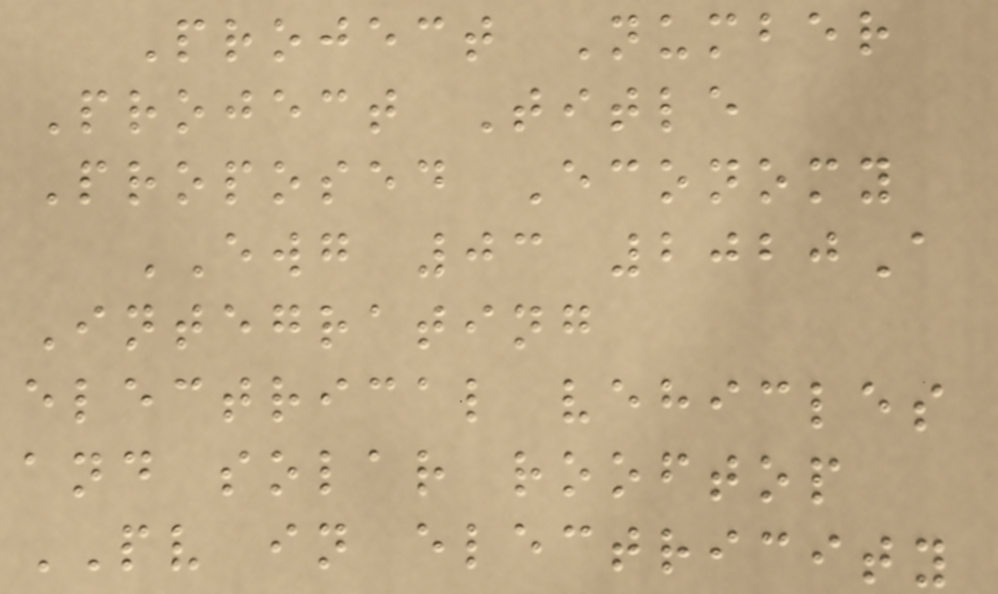Project Number
Project Title
Proposed Economy
EWG 03 2020A
Integrating
electrical vehicles
and solar rooftop
PV in electricity
